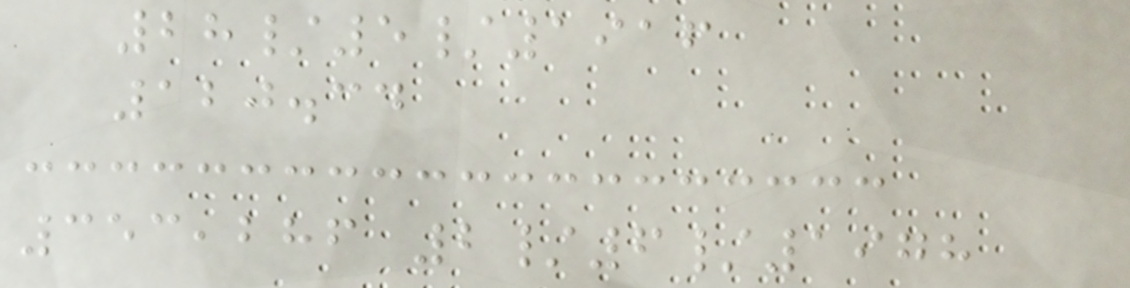28/5/1916
120.34
353,286 2/6/1978
